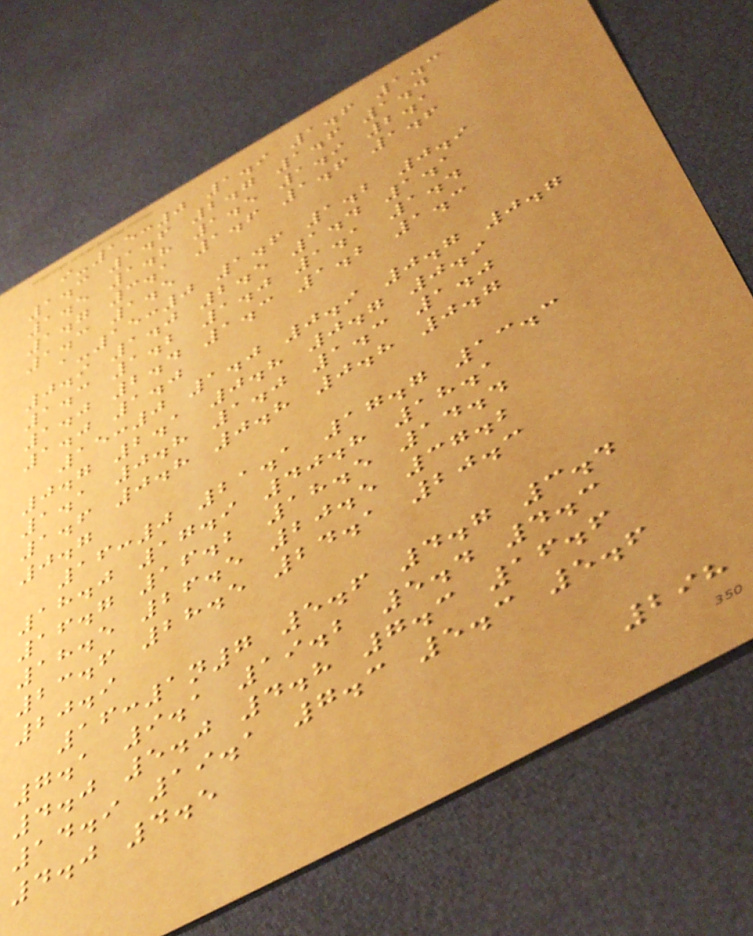i-15:0 1.9 1.6 1.3
1.3 1.6 2.7 1.6 1.4
1.5 1.8 1.5 1.9 2.1
1.7 3.1 1.6 1.6 1.6
1.3 1.5
a-15:0 1.6 1.2 0.9
0.9 1.0 2.5 1.4 1.1
1.3 1.2 1.0 1.1 1.4
1.0 2.4 1.3 1.2 1.3
1.0 1.0
15:0 1.0 0.9 0.7 0.7
0.7 2.1 0.8 0.7 0.9
1.1 0.8 1.0 1.3 1.0
1.6 0.8 0.8 0.8 0.7
0.7
16:0 21.1 17.7 13.3
18.0 17.9 40.8 18.1
16.7 16.2 18.5 14.4
18.5 26.5 20.5 37.2
23.6 28.5 24.1 20.3
20.9
16:1n7 5.6 4.7 3.4
7.1 9.1 19.2 5.4 4.3
4.0 5.0 4.8 7.3 16.6
14.9 19.1 7.3 5.3 5.6
4.0 4.5
298
